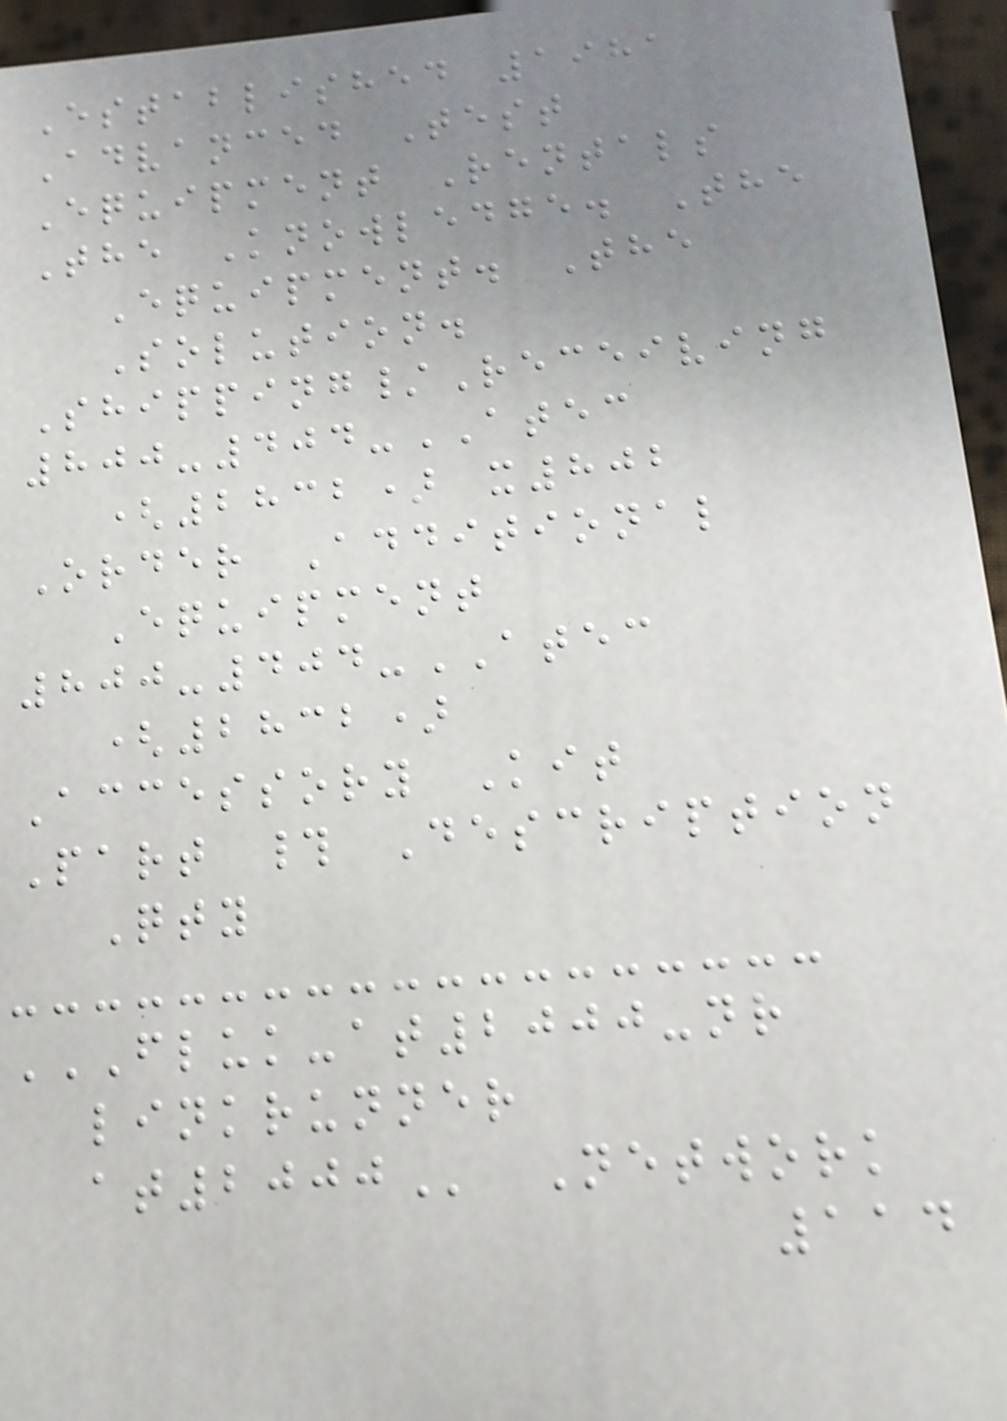Established 1981
Advanced Test
Equipment Rentals
The Knowledge. The
Equipment. The
Solution.
Shipping/Receiving
800-404-ATEC
(2832) x802
Order Additional
Equipment
800-404-ATEC
(2832)
Accessory Kit
Part # Description
Qty
FLUK-AT2000-NR
LINKRUNNER
AT2000 Network
114
